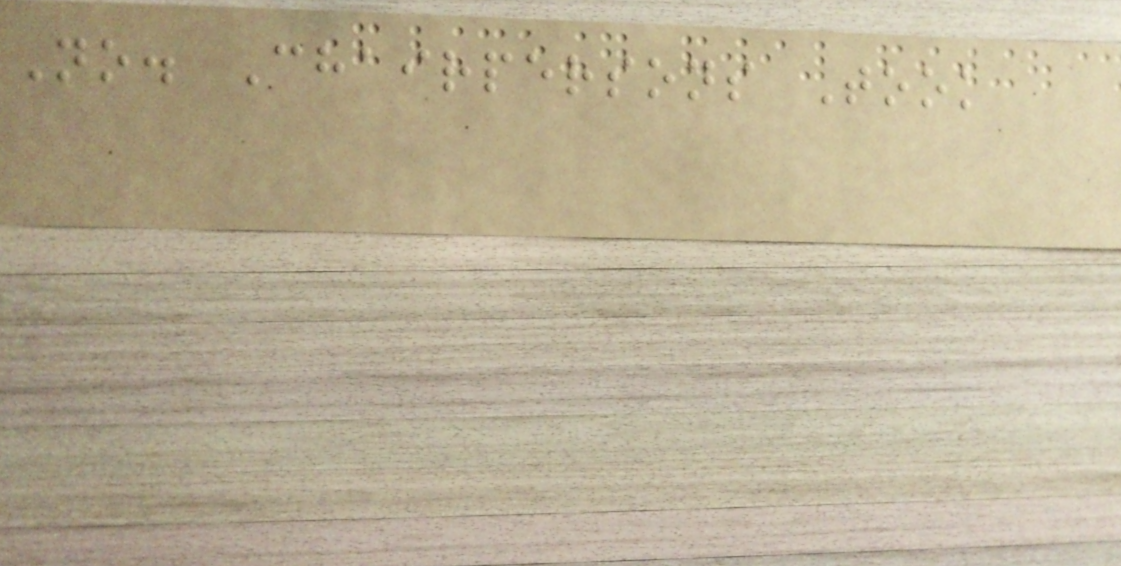No. Chairpersons Took
